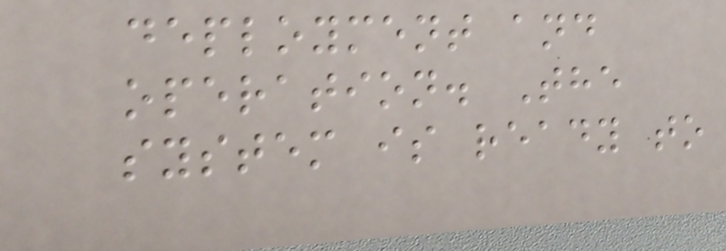deployment and
operation. The
system is ready to
